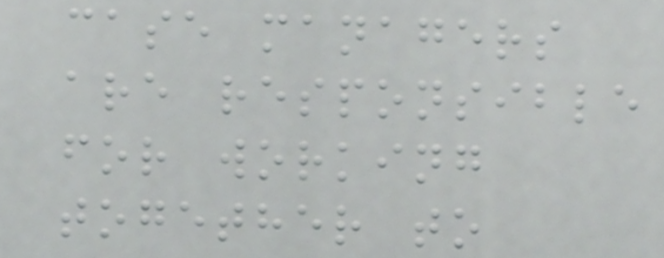case managers
are responsible
for working
together to
